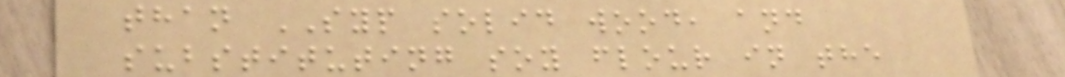than SYP solid wood, and
substituting soy flour in the
